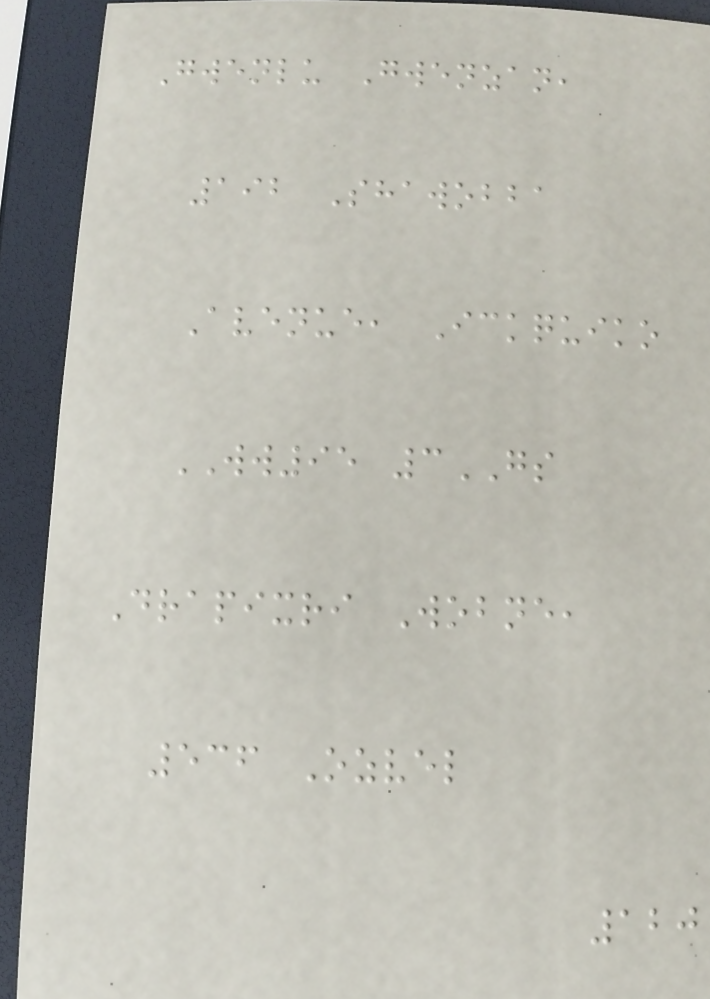Gwenlu Gwenzan,
192 Shawobba
Avenue, Ickquiko
WW95 3GS
Drapixri Wobne,
536 Ozvel
120
